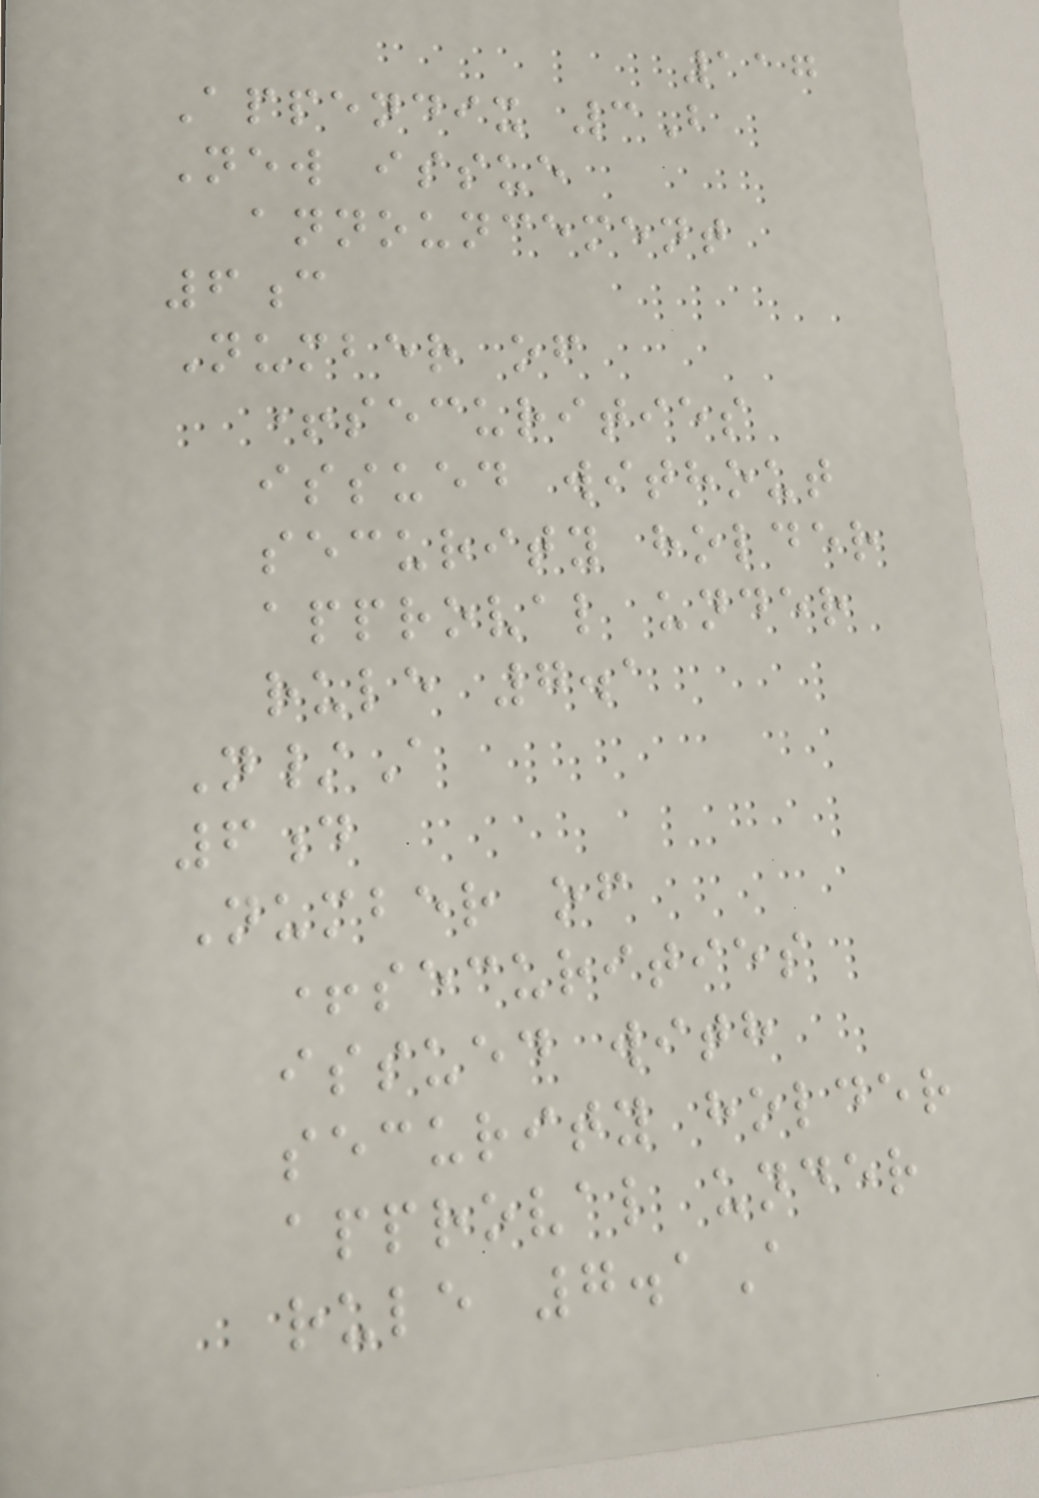117
Appendix 3B
New issue
announcement
6c
Number of
+securities
issued without
security holder
approval under
rule 7.1
N/A
6d
Number of
+securities
issued with
security holder
approval under
rule 7.1A
